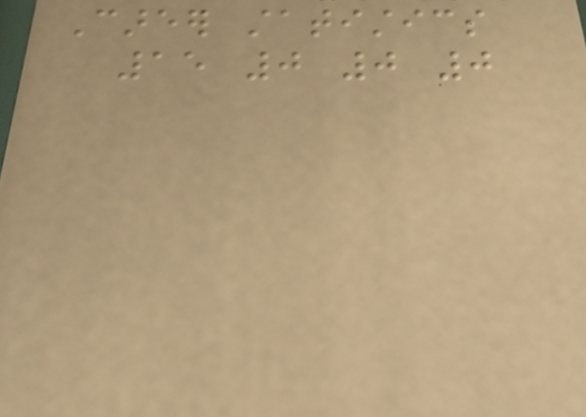Career statistics
15 0 0 0
